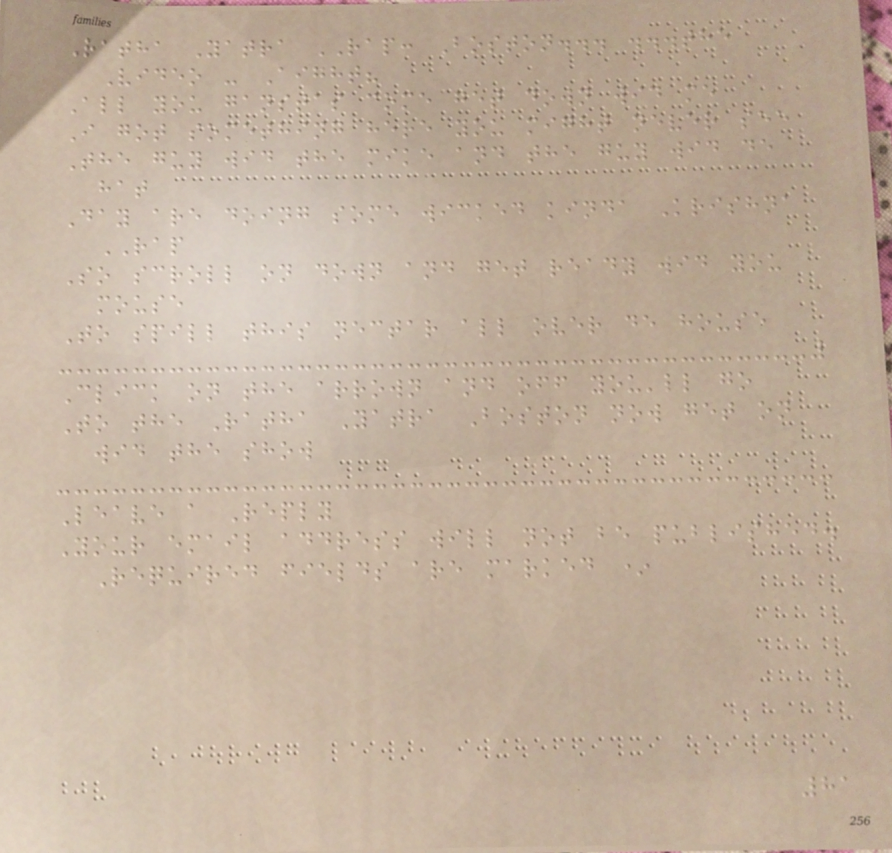Ratha Yatra RAP: Boston... ...the
Video - Aight?
All you ganstas come get down wid me
I got something here you might never see
The guy wid the mike and the guy wid de
hat
Day are doing some wicked kinda Krishna
RAP
So scroll on down and get ready wid you
mouse
To spill this nectar all over de house
Click on the arrown and off you'll go
To the Ratha Yatra Boston now get on
wid the show
Leave a Reply
Your email address will not be published.
Required fields are marked *
81
